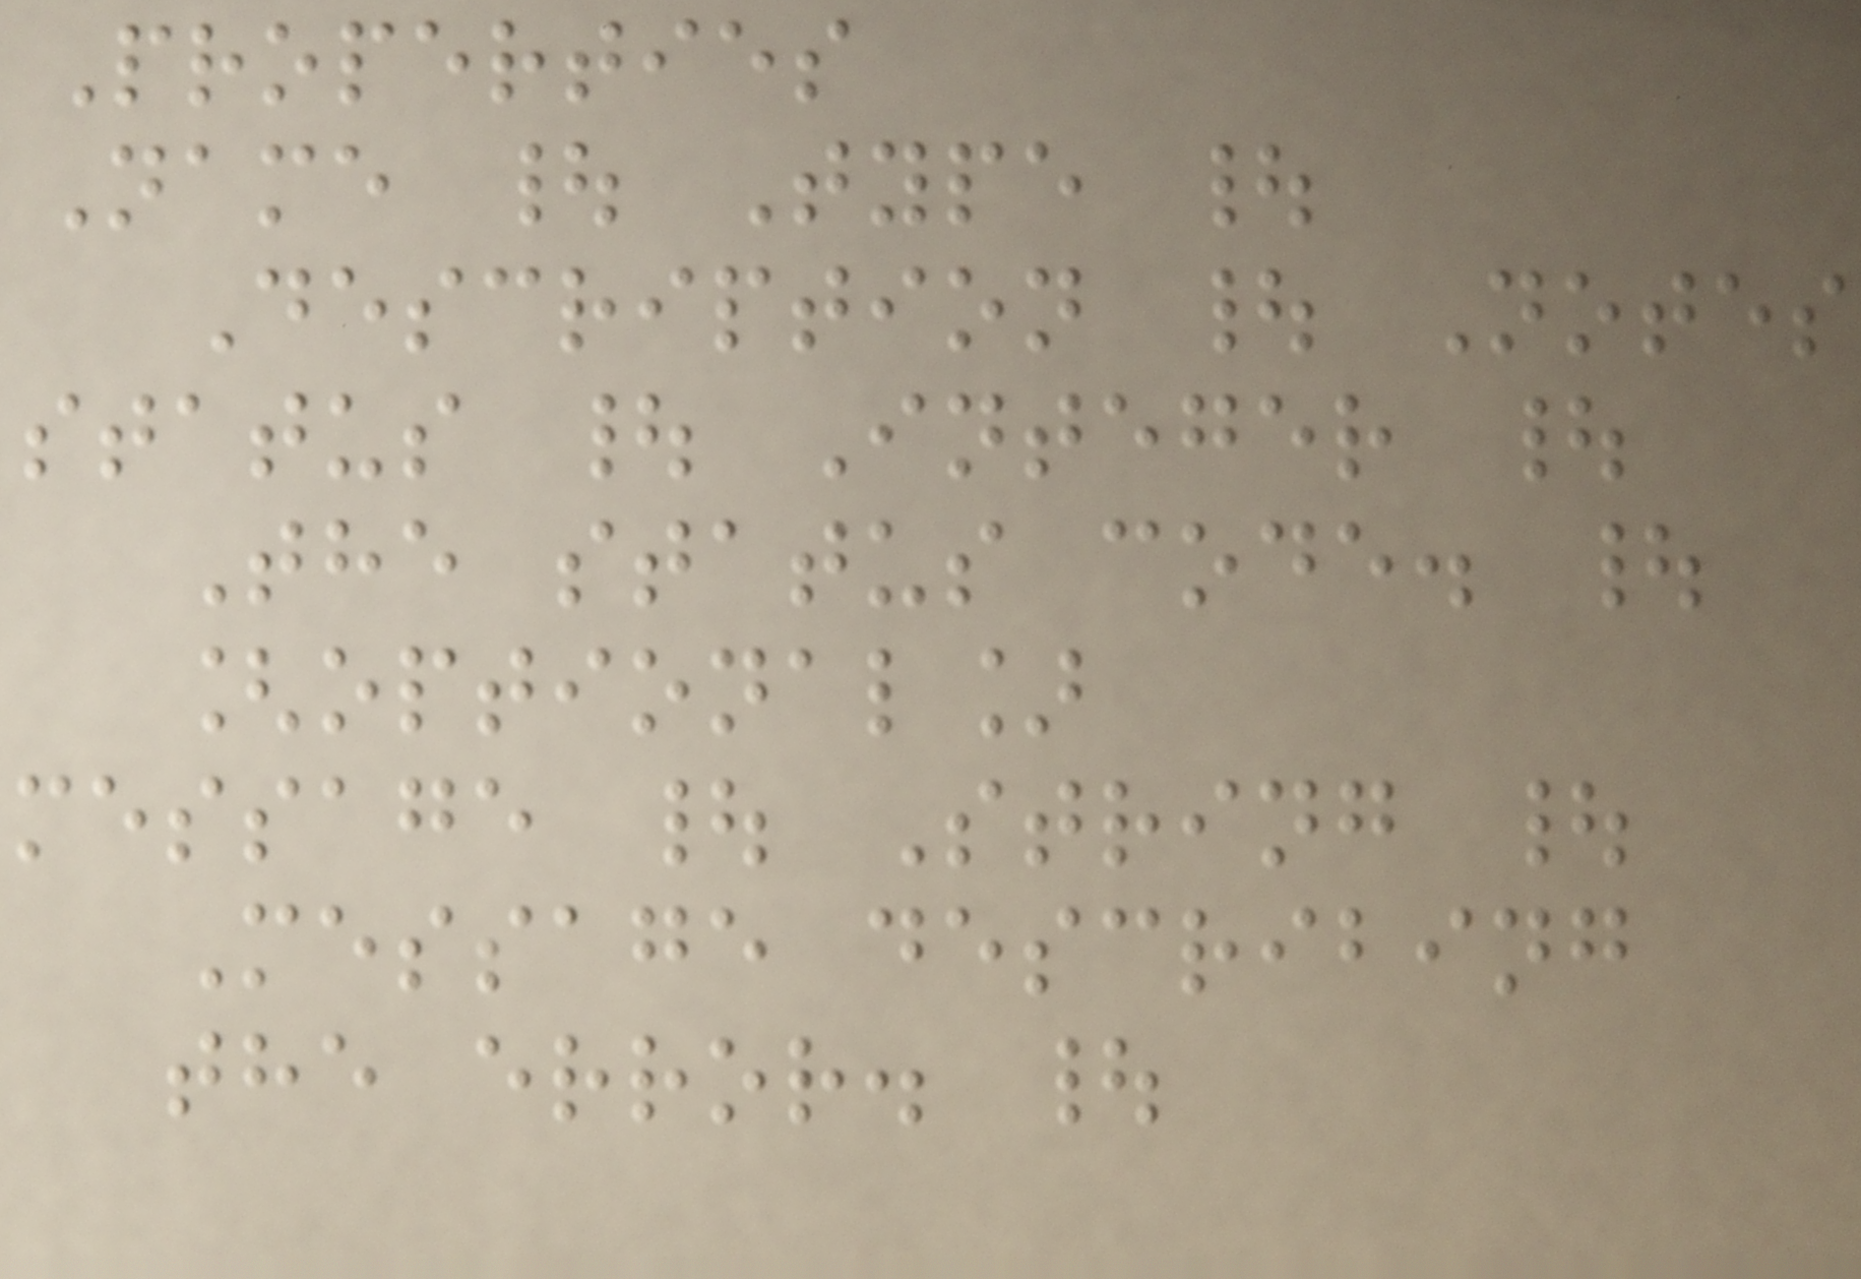Properties
Name | Type |
Description | Notes
status | Integer |
The status code. |
[optional]
message | String |
Message describing
the error. |
